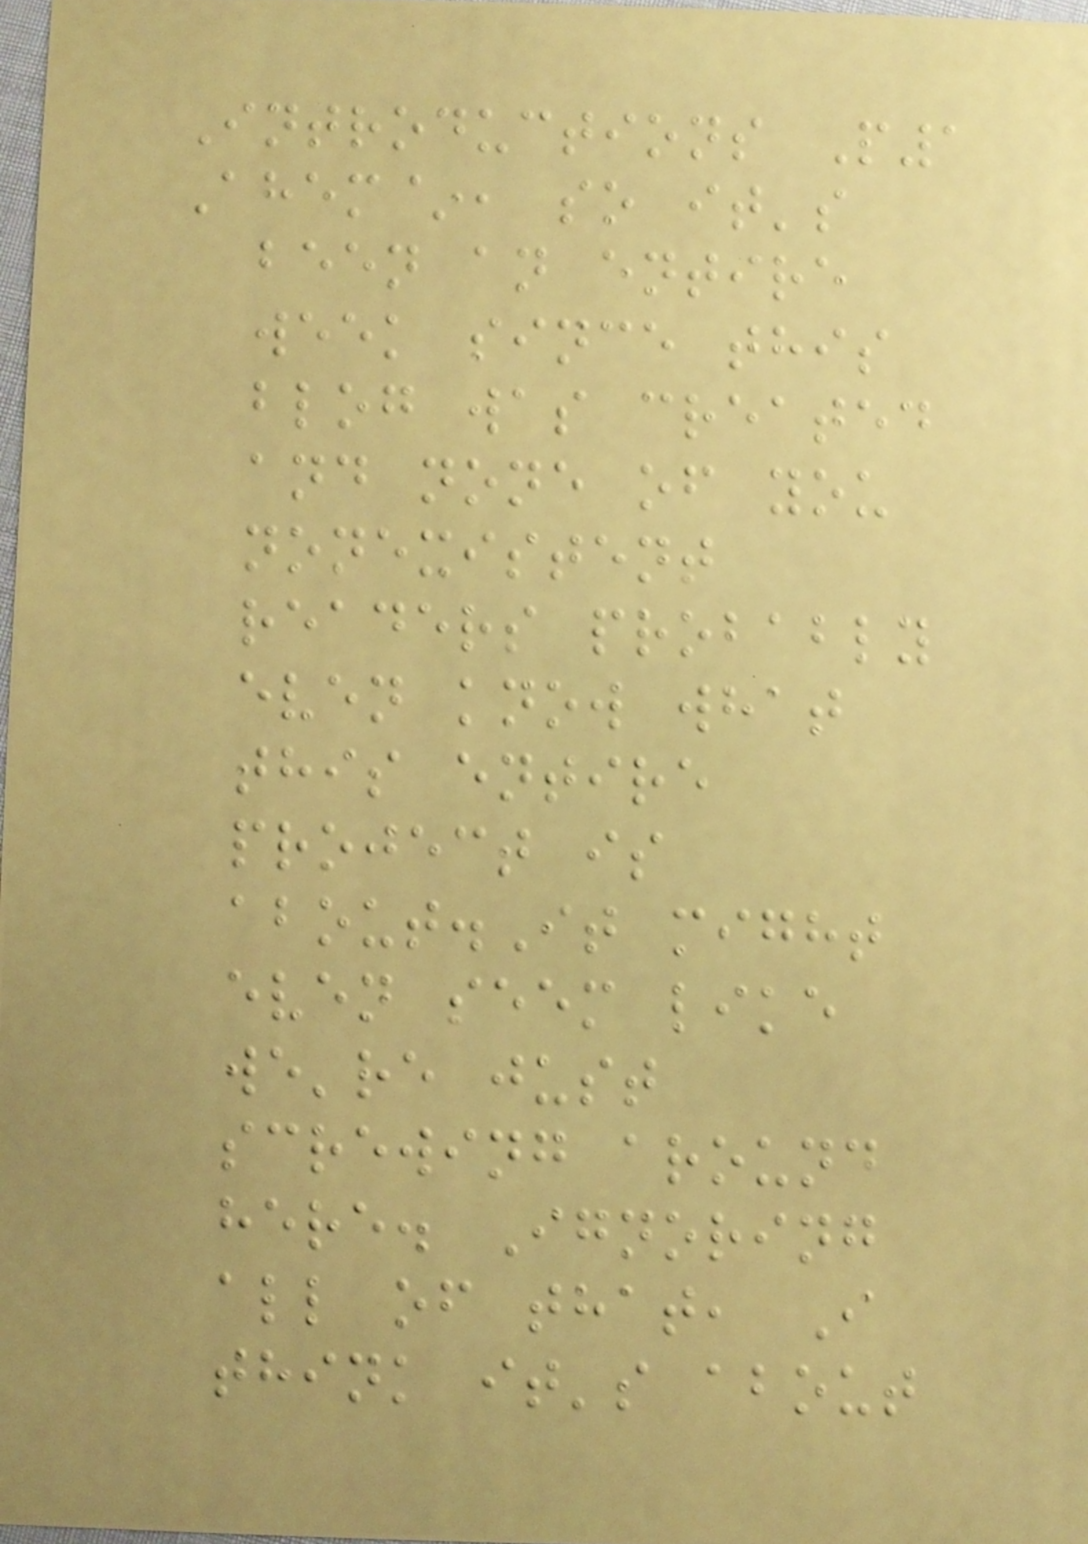Introductions P1
Ahem~, so it's
been an entire
week since this
blog was created
and none of you
nonexistent
readers probably
even know what
this entire
project is
about.It might
even seem like
we're just
screwing around
here. Ignoring
all of that, I
think it's about
